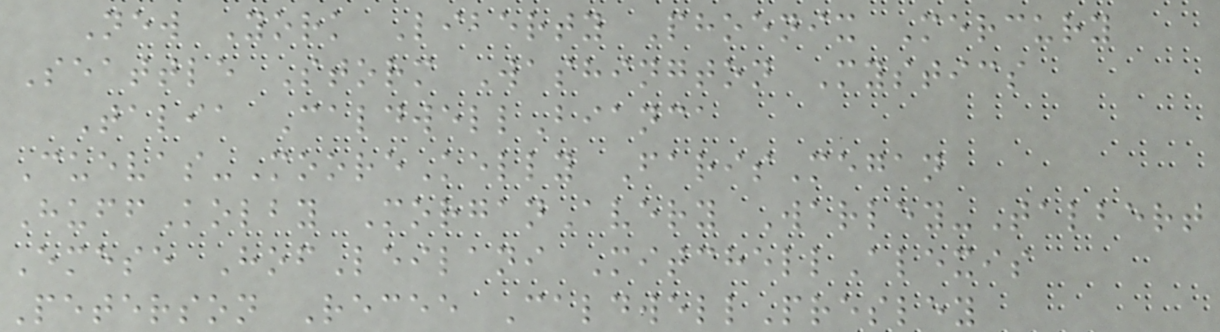New York Liberty Phoenix Mercury
Seattle Storm Washington Mystics
Talia CaldwellBianca
Cuevas-MooreKelly FarisMegan
HuffKolby MorganAvery Warley-Talbert
Emese HofLeilani MitchellAlexis
Peterson Recee CaldwellPresley
